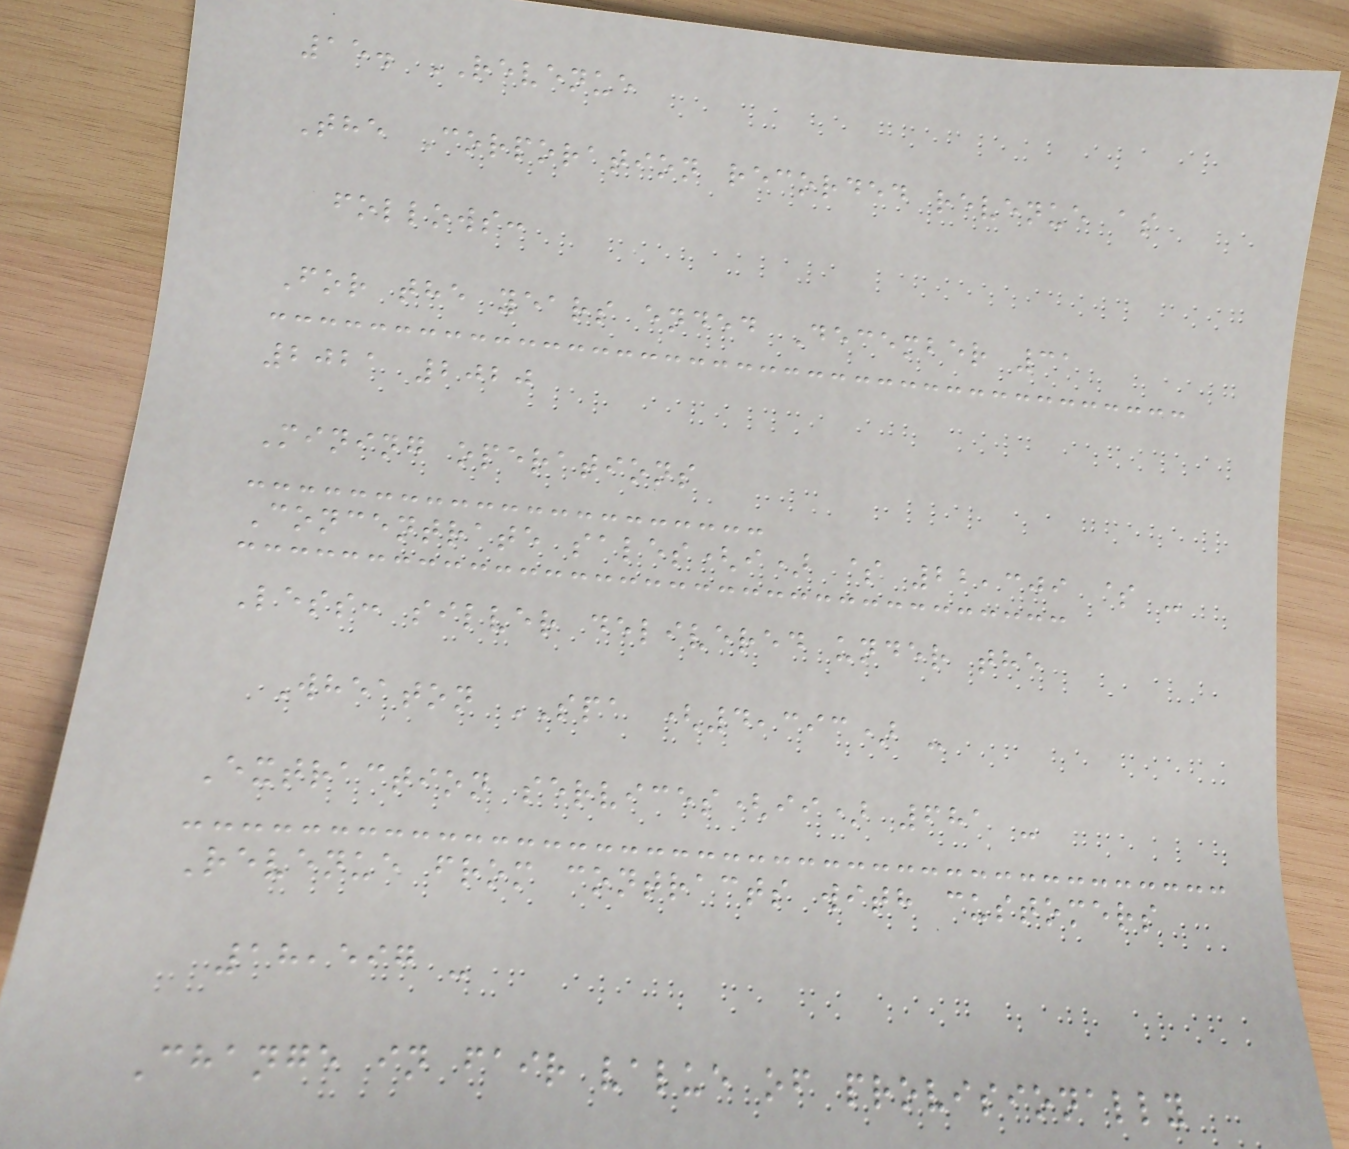15. REVENUE
The Corporation recorded revenue as
follows:
For the years ended December 31
2021 2020
Mining operations
Concentrate sales(i) $ 22,309 $ -
Less: silver delivered under the
Wheaton SPA (4,393) -
Extraction services(ii) 681 -
Revenue from contracts with customers
18,597 -
Change in fair value of provisionally
